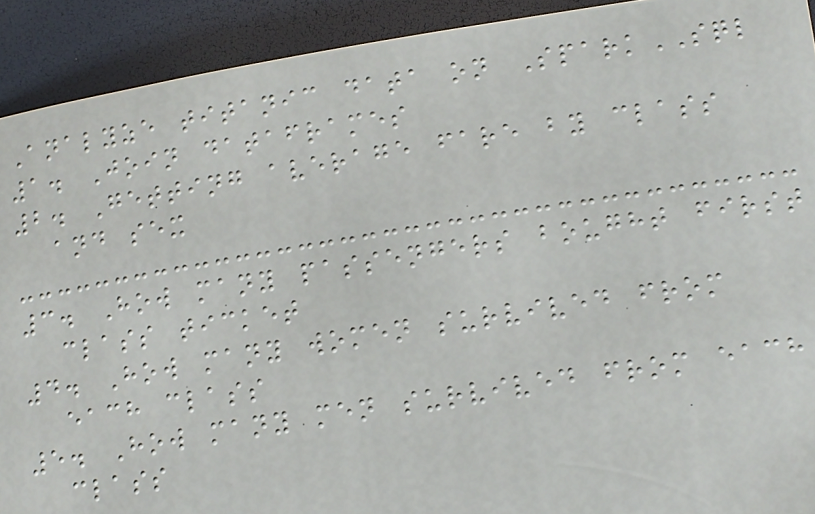Analyze titanic data on SparkSQL
1. Join dataframes
2. Getting average fare by class
and sex
3. How many passengers bought first
class ticket
4. How many women survived from
each class
5. How many men survived from each
class
